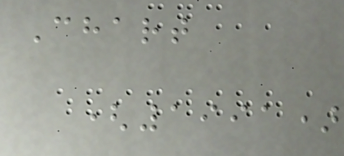Chart
(1991)
